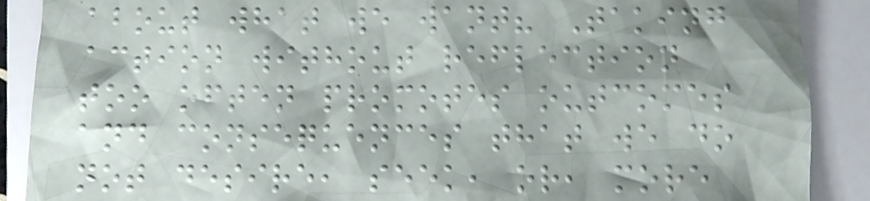about what we want? Taking
action without reflection
too often promotes outcomes
and consequences that we do
not desire, seek, or, more
